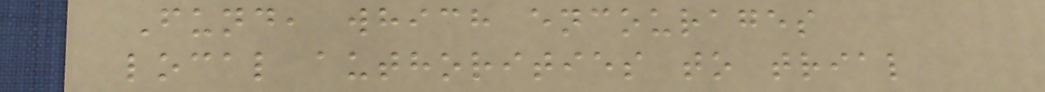Fund, which encourages
local authorities to trial
